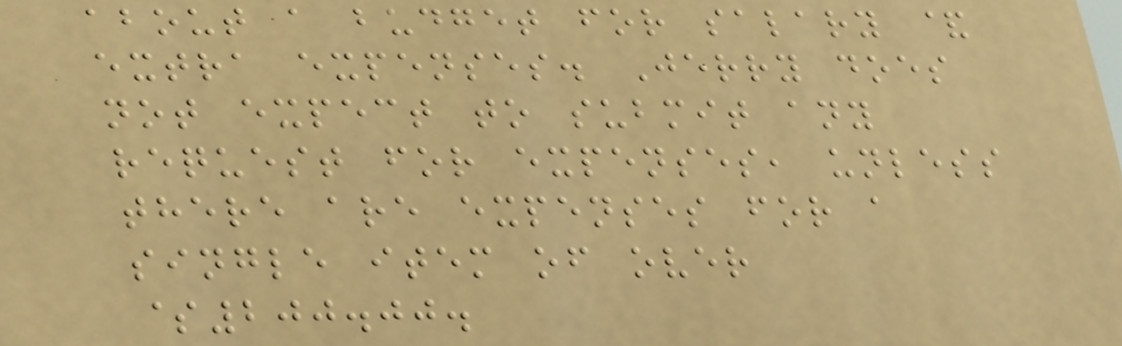about a budget for salary &
extra expenses. Jerry does
not expect to submit any
request for expenses, unless
there are expenses for a
single item of over
$200.00.
